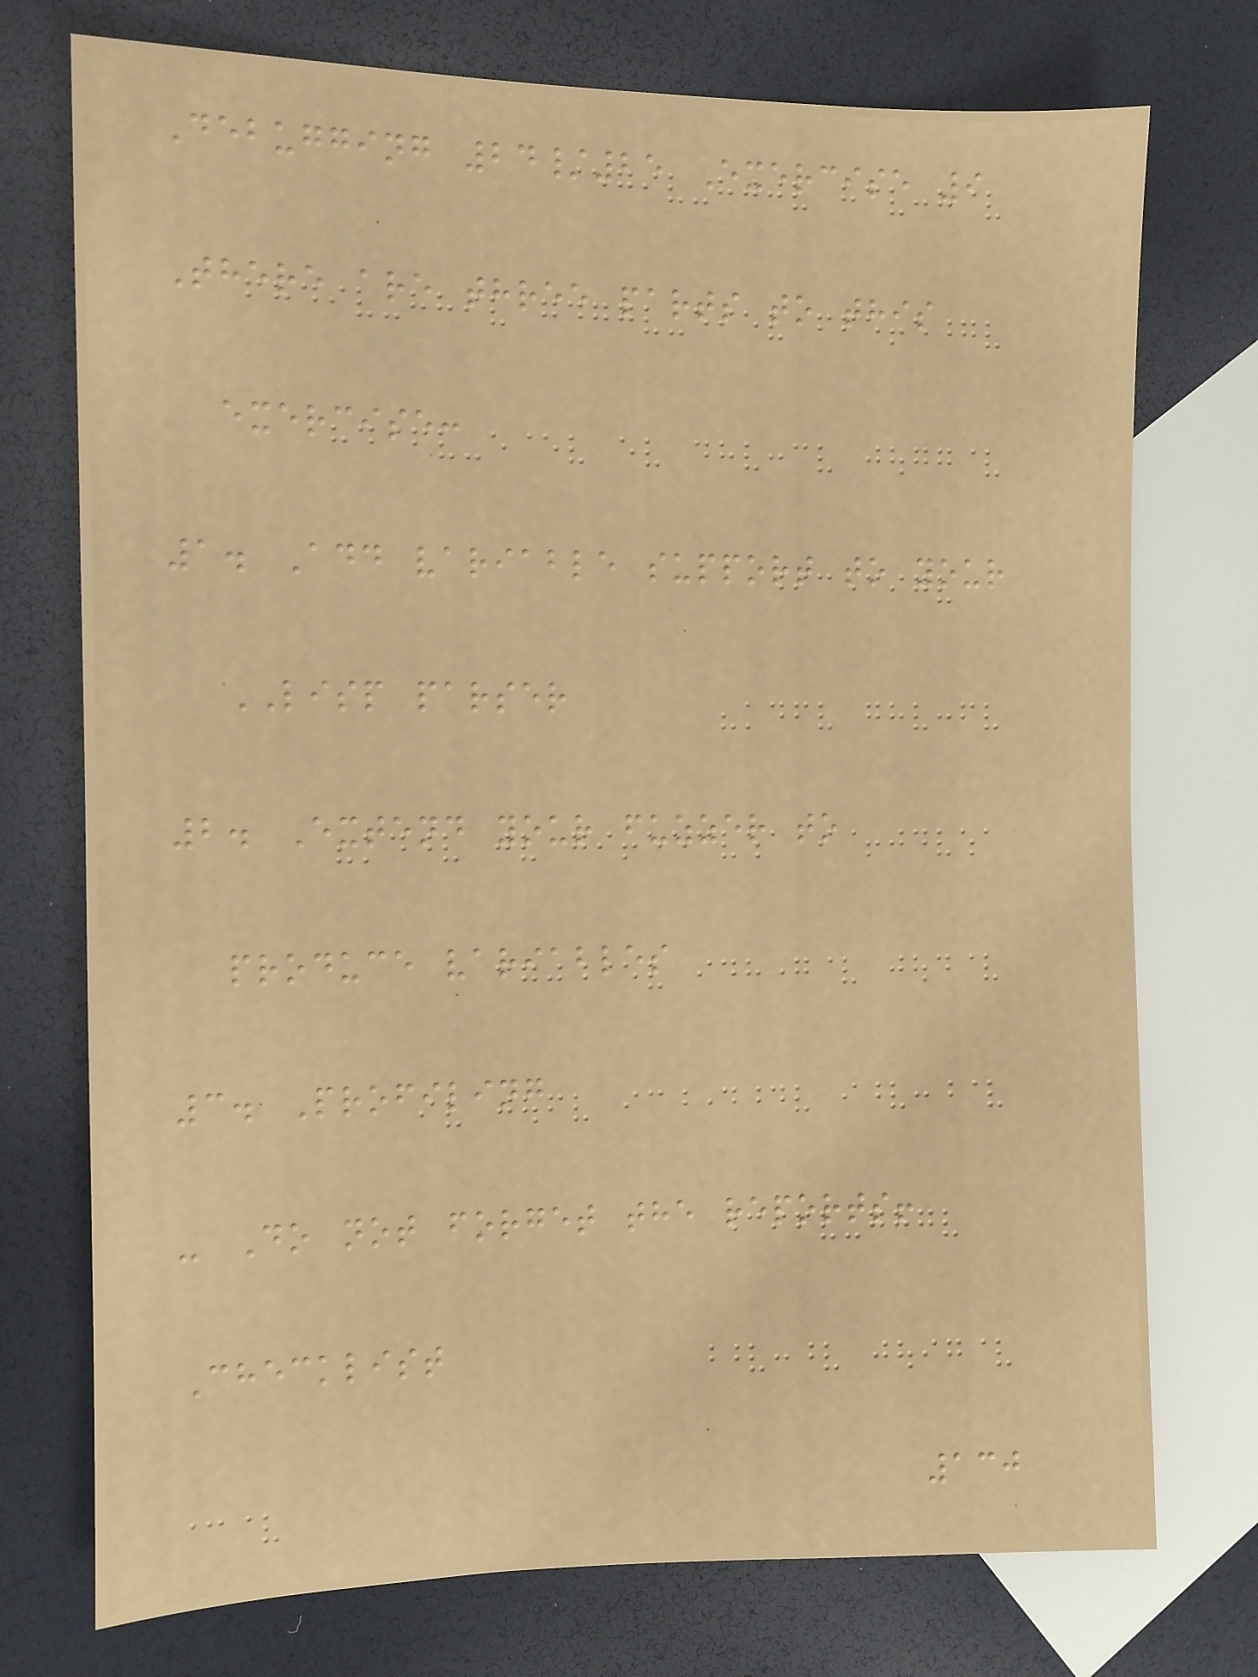Debugging 24/25 Exercise 9
There are three parts to this
exercise:
1. Add variable support to your
LISP parser
2. Extend your fuzzer to
produce variables
3. Profiling
- Do not forget the reports!
Checklist
130
